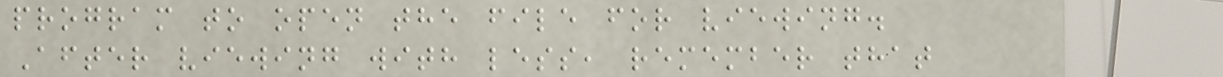program to open the file for viewing.
After viewing with less, remember that
